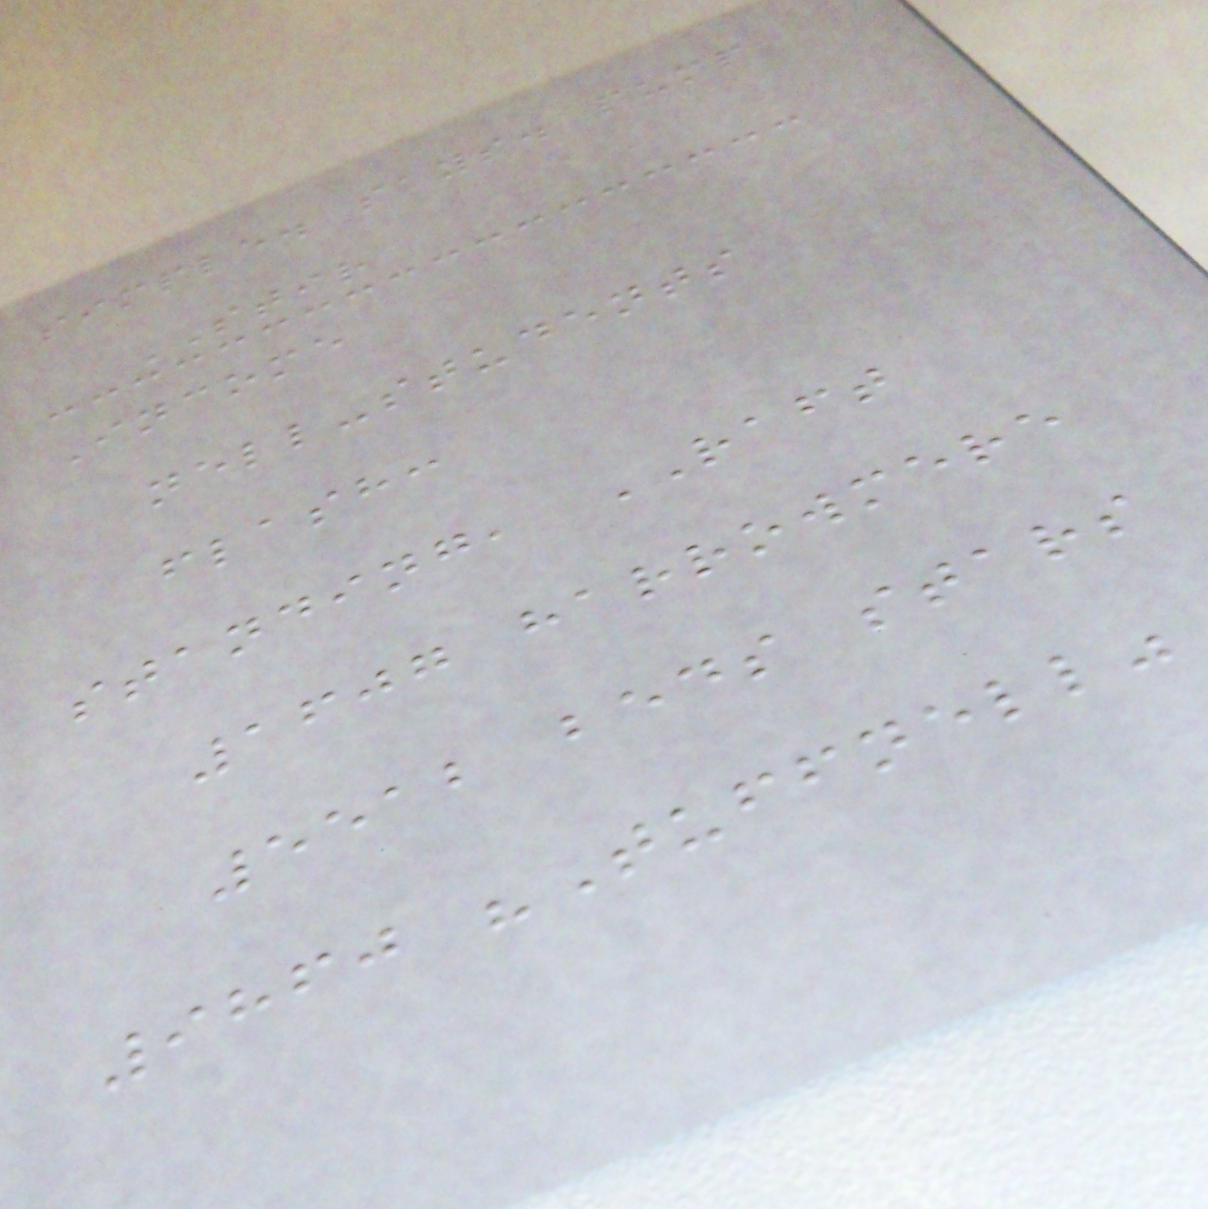simple. says. pump
STIR
Income
nell-students
flash:
standing, RAFT
1607 harrowmere
5512 beds stars
9860 "Tuffnell"
